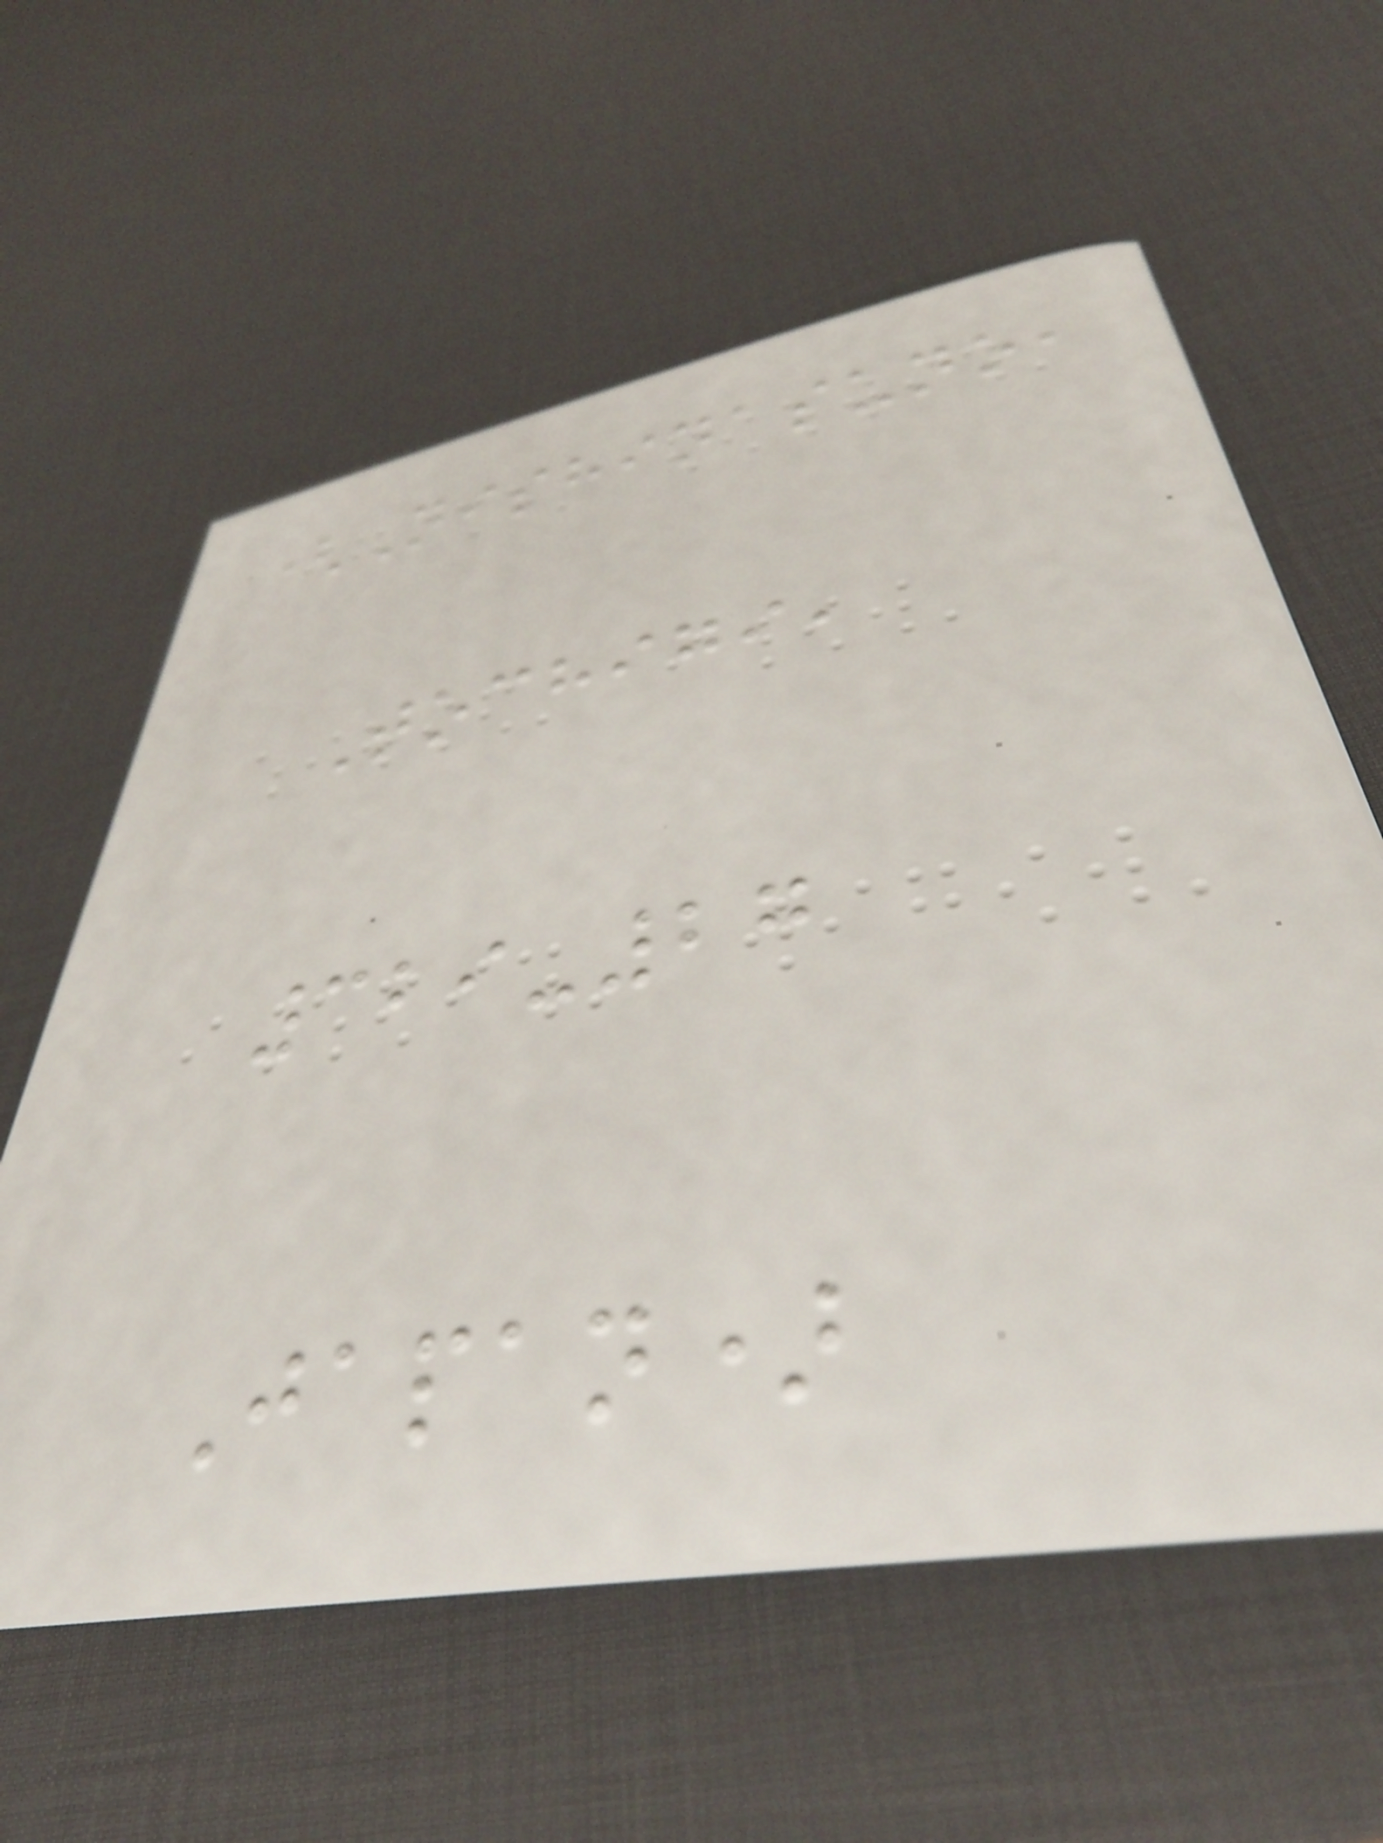(Nishinasuno,
Tochigi,
329-27
Japan)
